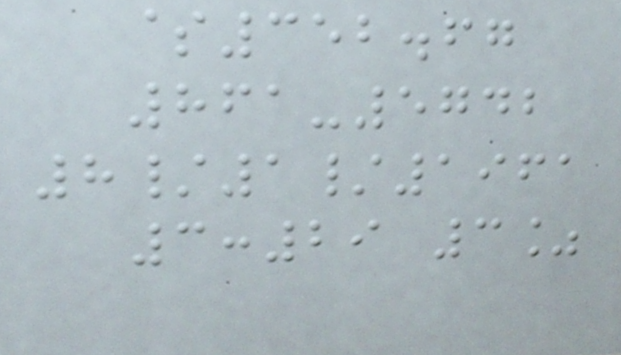$352.67
861-5742
8/1/1961
3:29 3%
